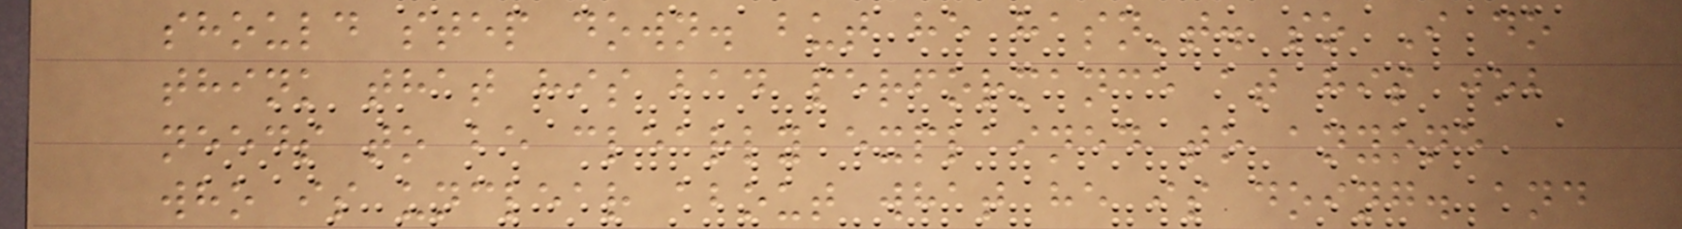should step down. but he hasn't. so I do
think that his bad performance at his job
needs to be clearly explained to anyone
who is unclear about what he is doing. and
